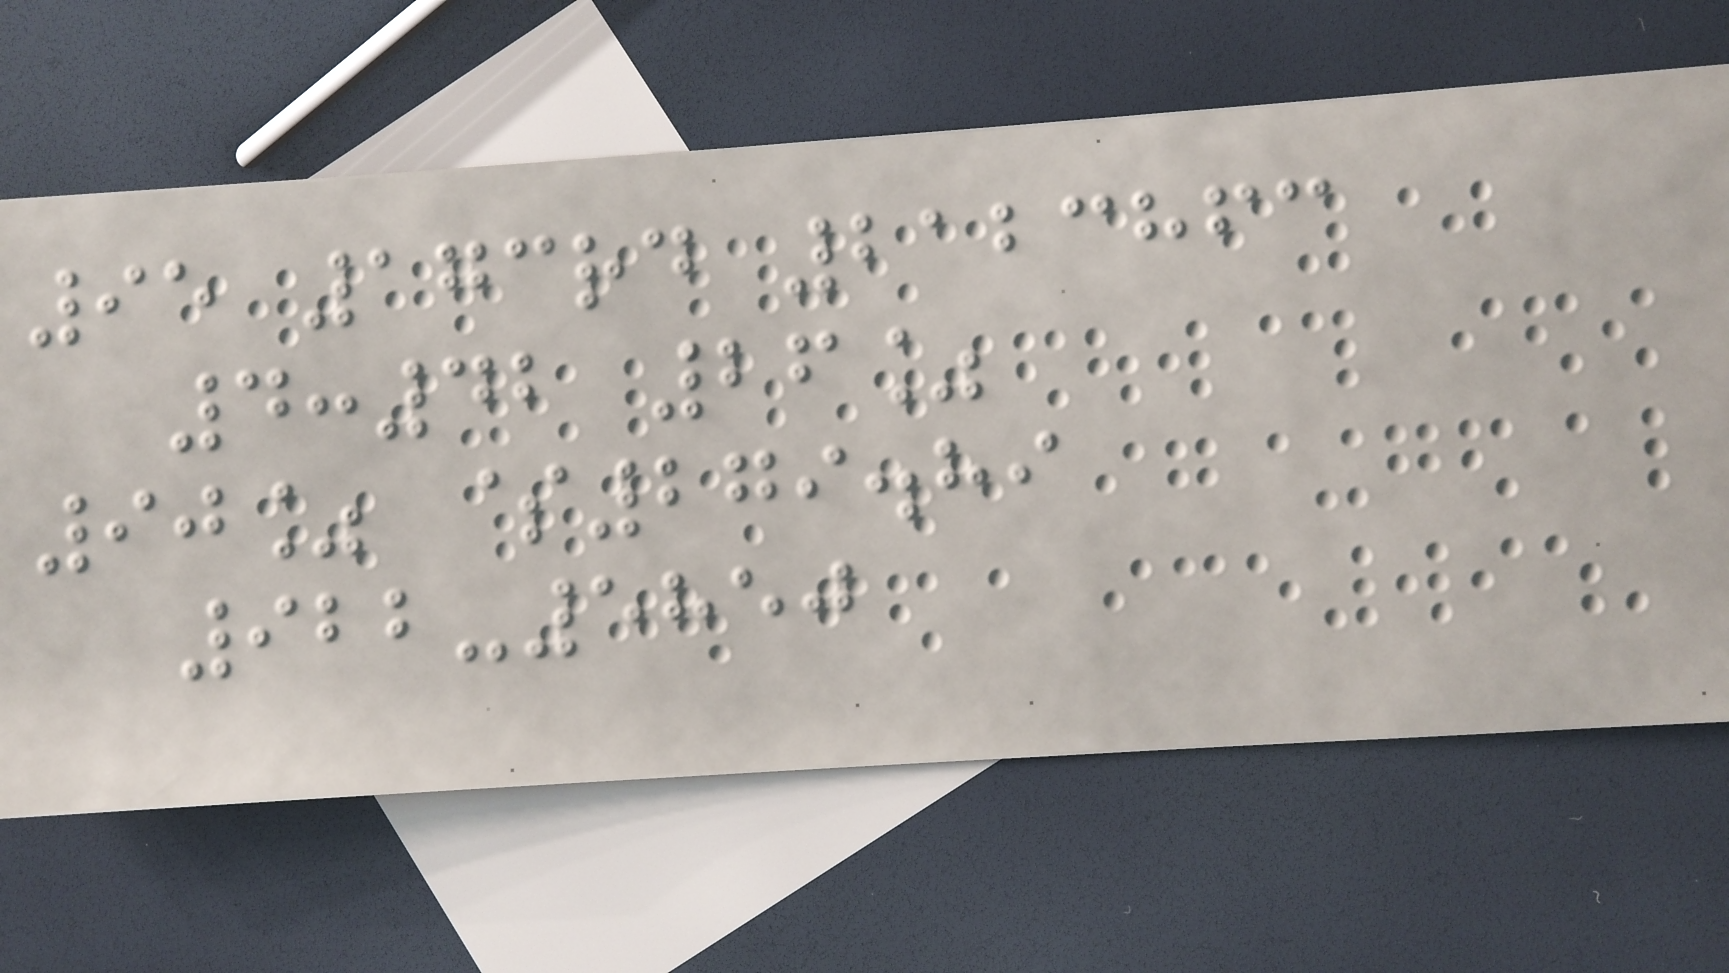95 173rd 2123863
4:42 26%
90% $279.89
922-5850
